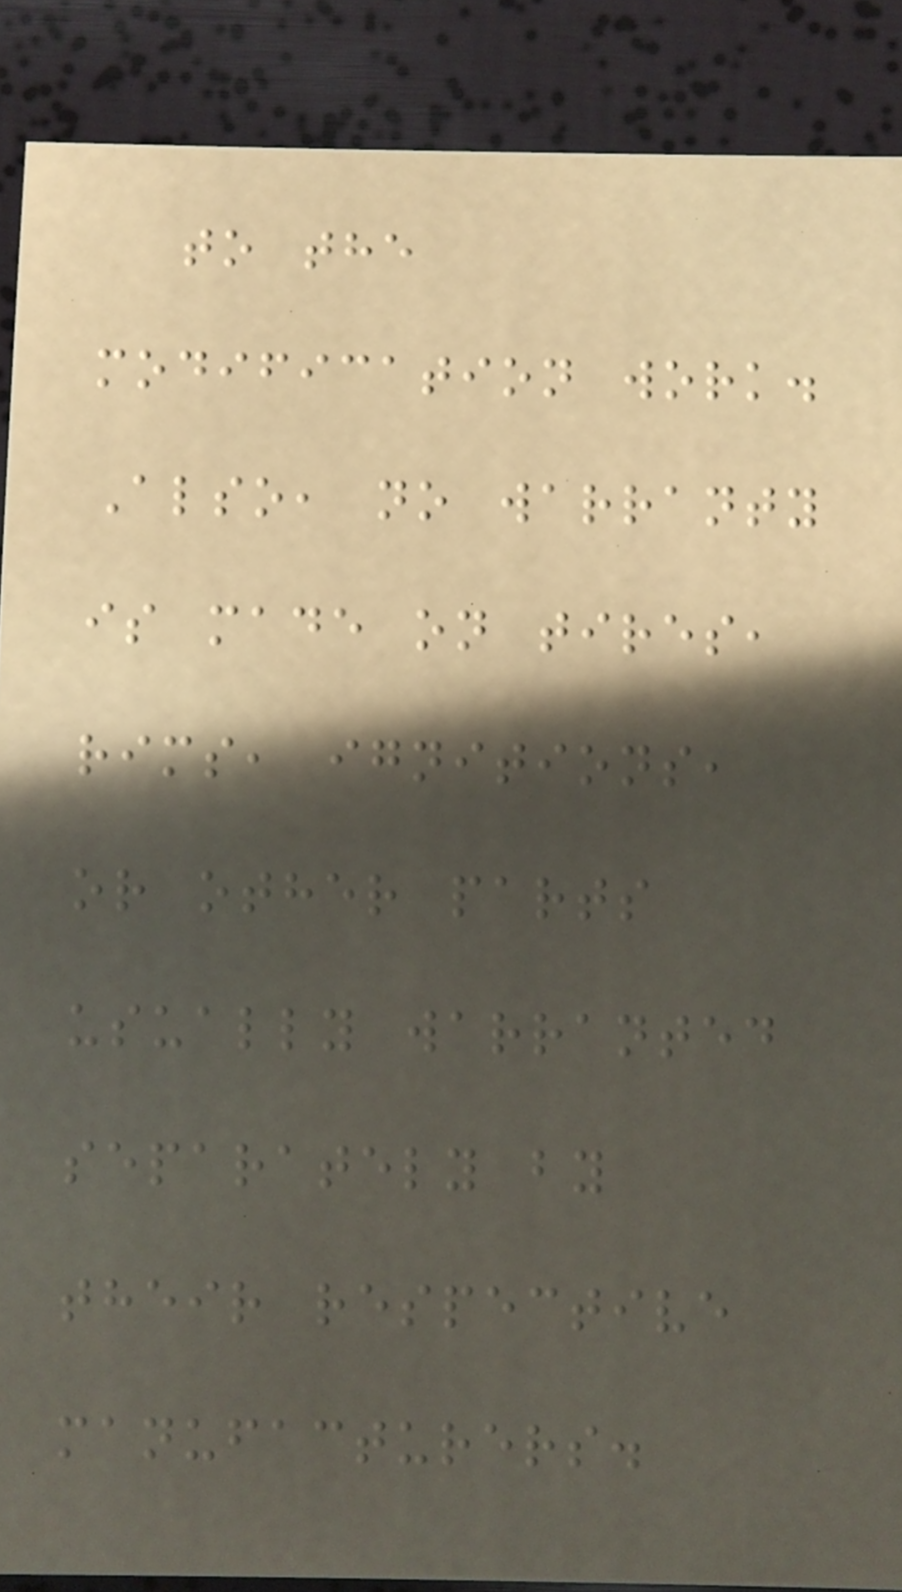to the
modification work.
Also, no warranty
is made on tires,
rims, ignitions,
or other parts
usually warranted
separately by
their respective
manufacturers.
